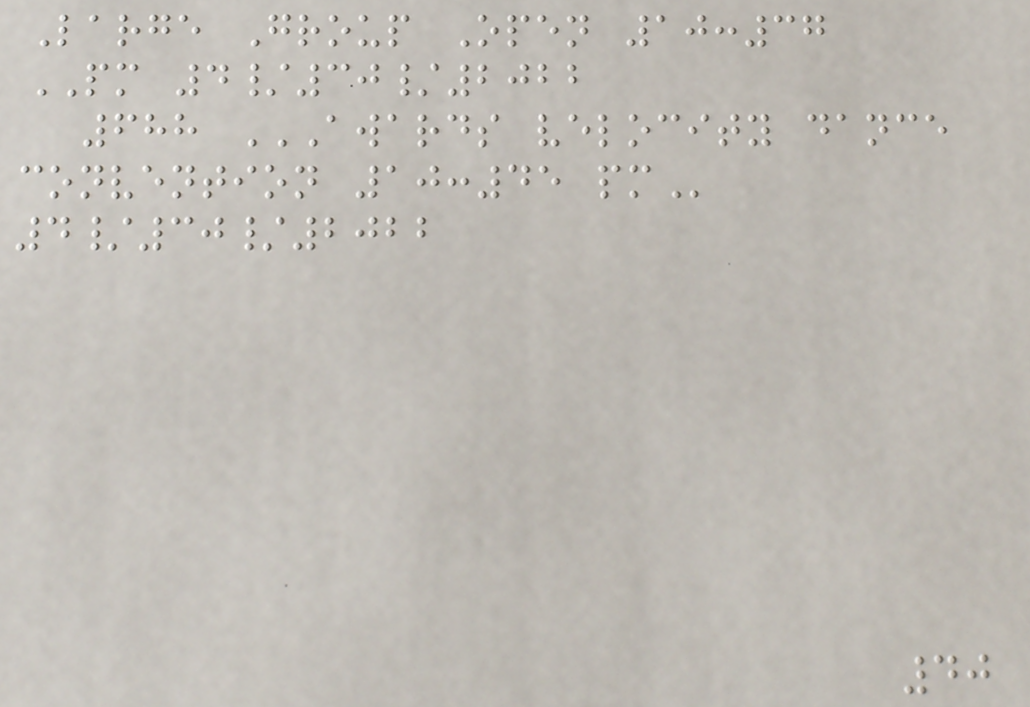Large Group Open 10:37
PM 4/30/2022
688 AWARDS VELOCITY DANCE
CONVENTION 10:45 PM
4/30/2022
40
